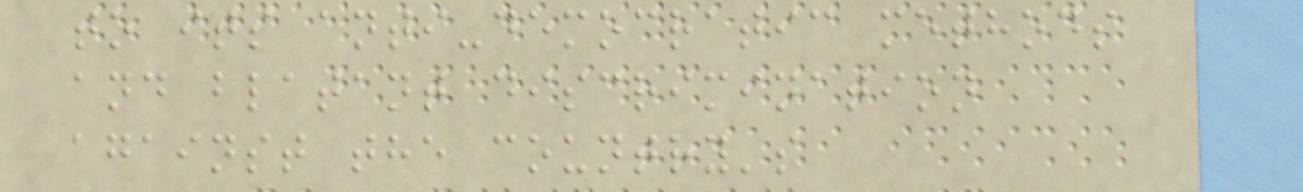to its anti-democratic methods
and blatant discrimination
against the country's
